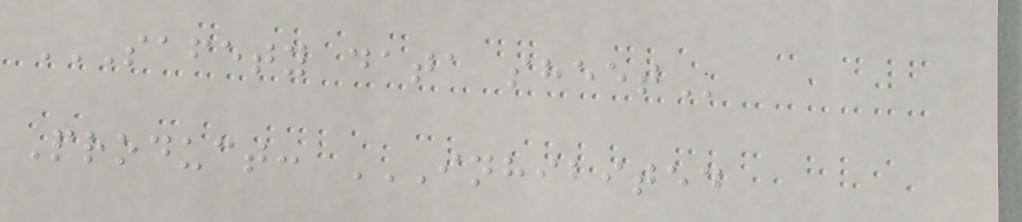SAFETY DATA SHEET
Product: INHIBITED
